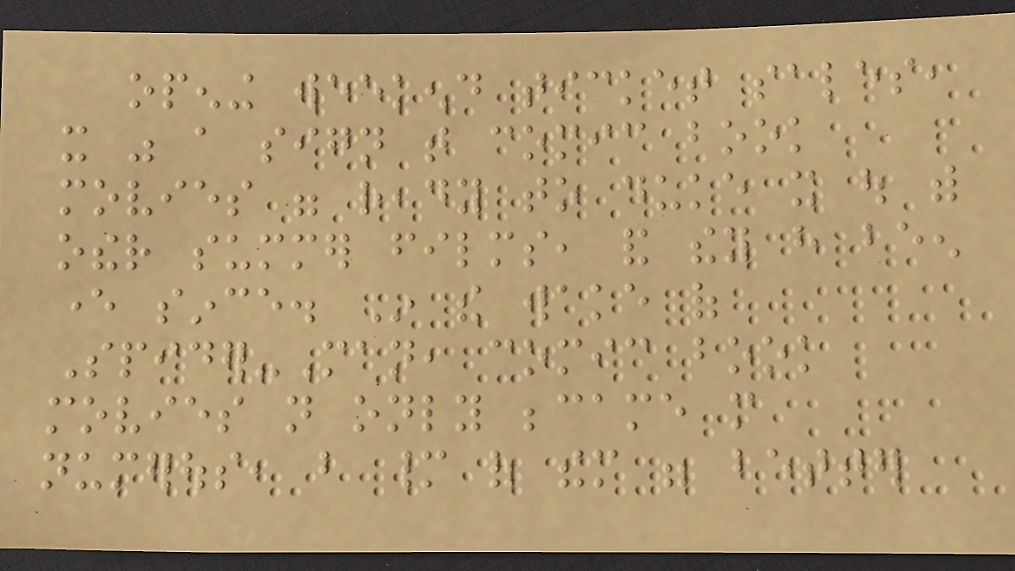opening weekend ticket sales,
it was a sign that comic book
movies were ready to duke it out with
other summer films, and they have been
ever since. In the wake of
Spider-Man, comic book
movies not only became more
numerous, but many of them were better
